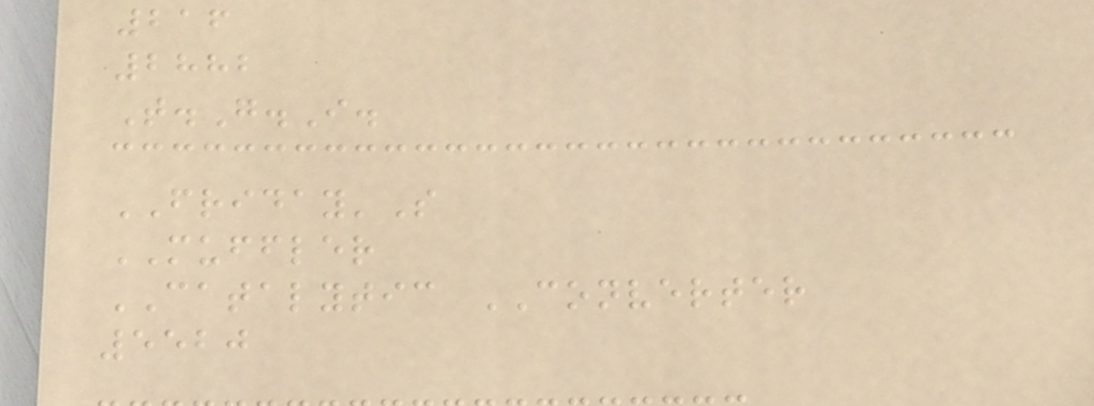216
2882
T.G.I.
FRIDAY'S
MUFFLER
CATALYTIC CONVERTER
5520
